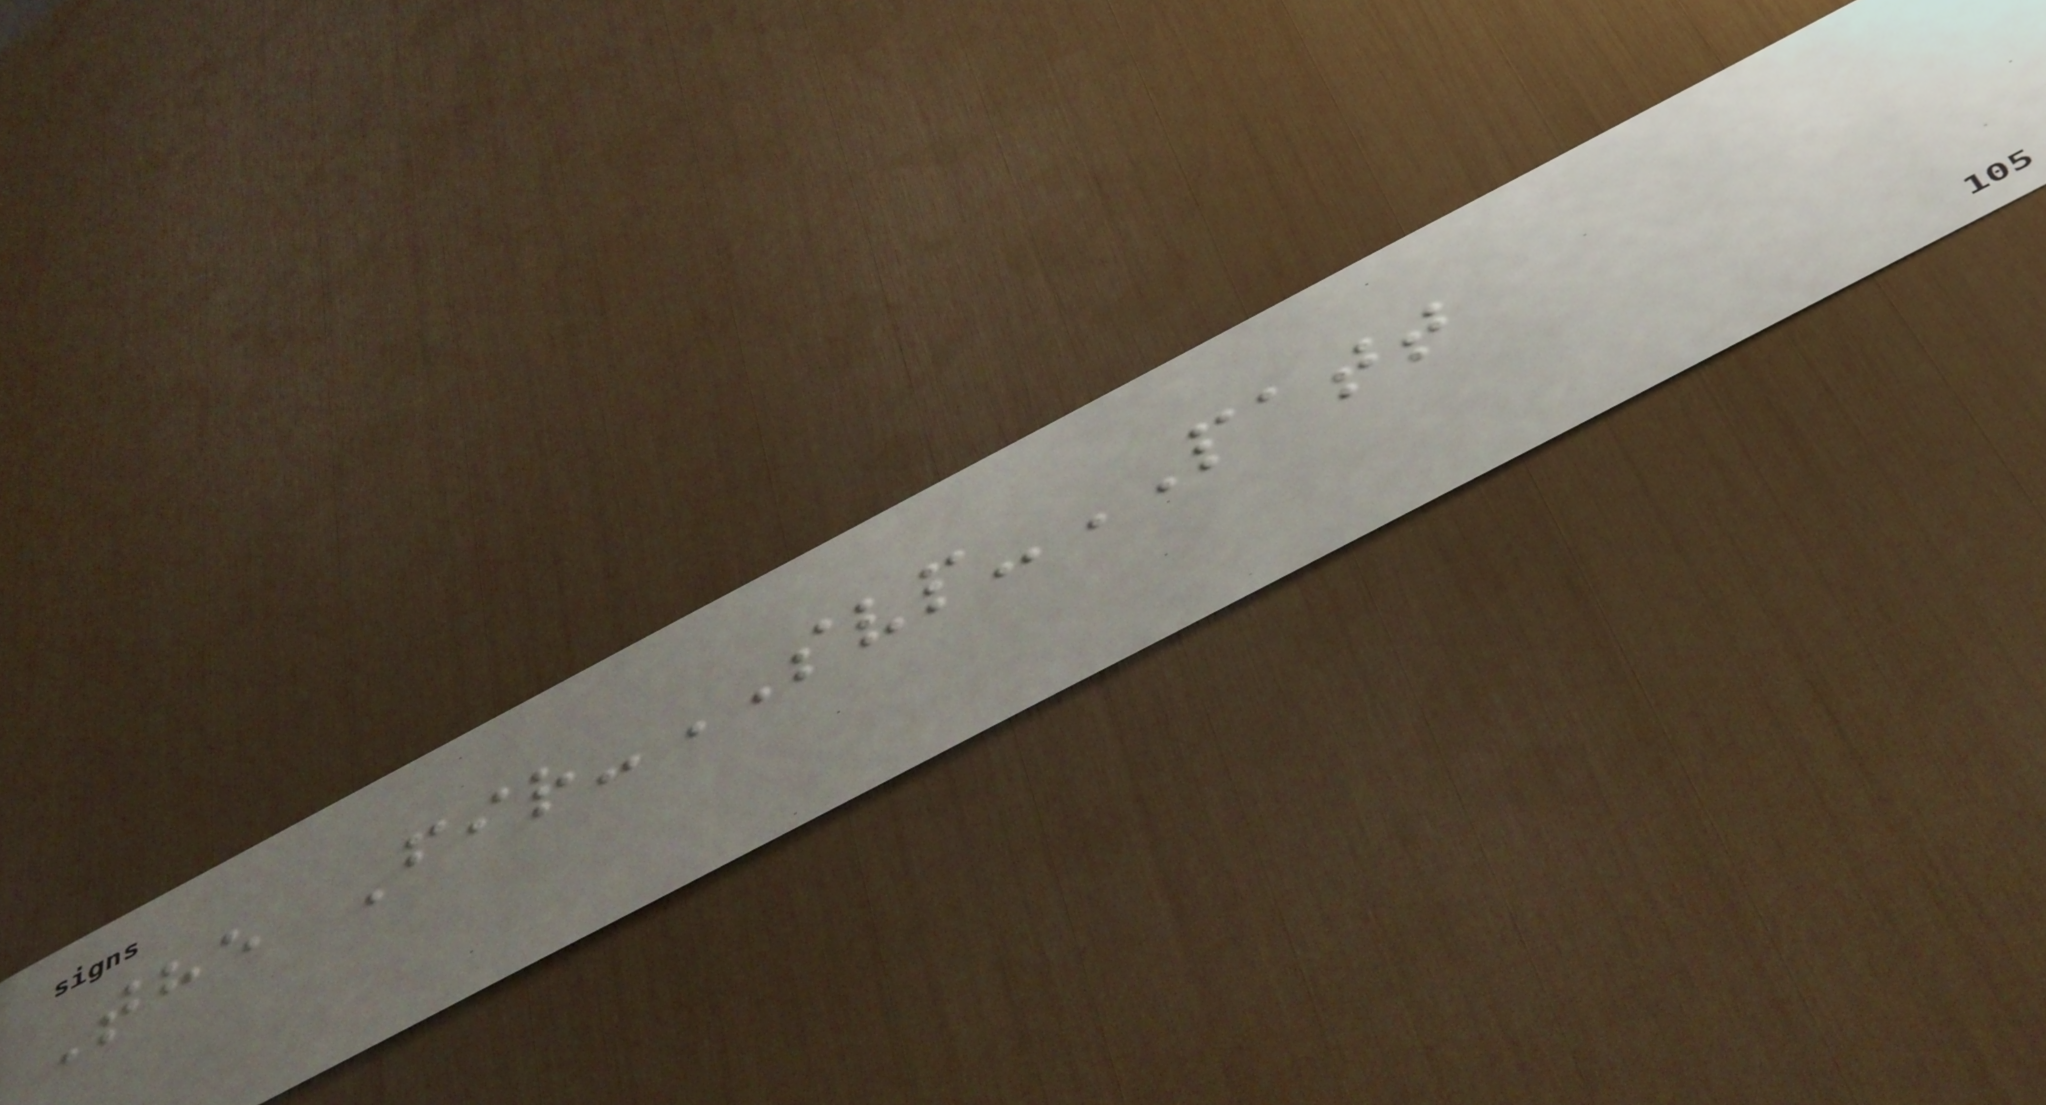The Fir-SVP-PATT
